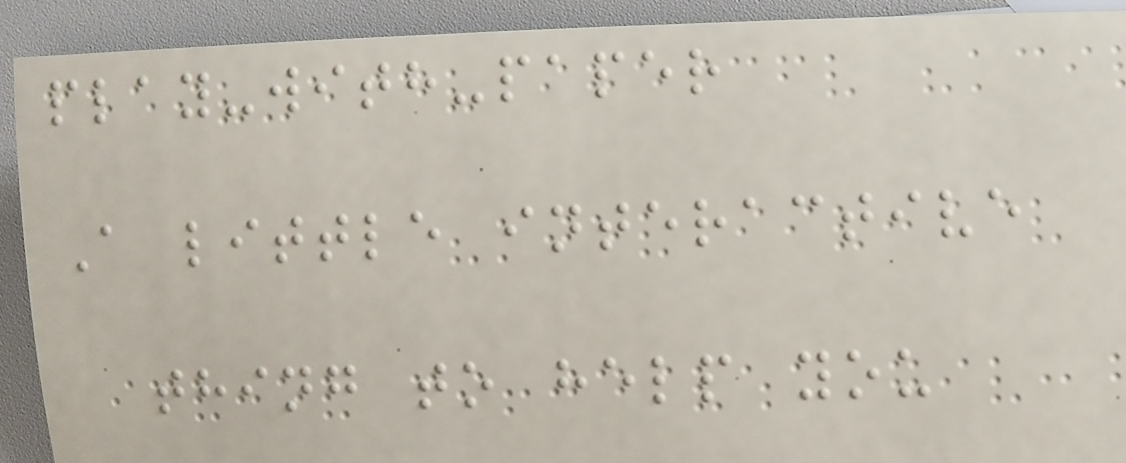play-with-paper
A little interactive
thing to help you
